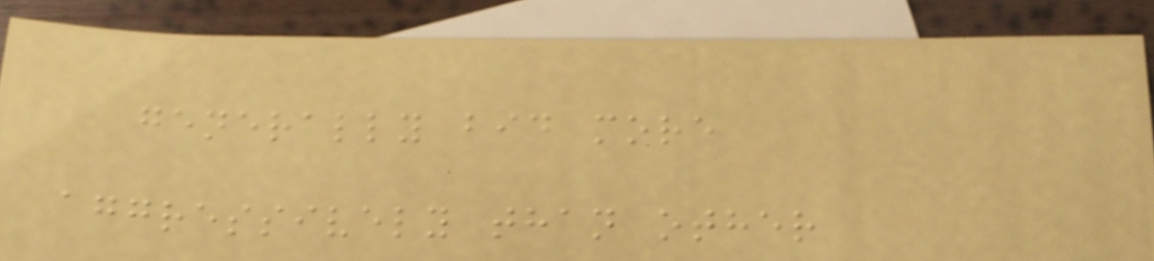generally bid more
aggressively than other
